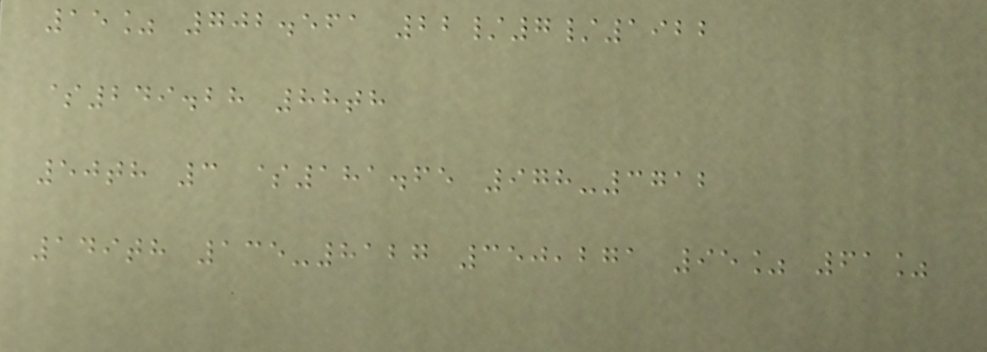15% 702.561 22/7/1922
$249.28 88th
50th 3 $181.65 978-3712
149th 135-8127 350,271 95% 61%
